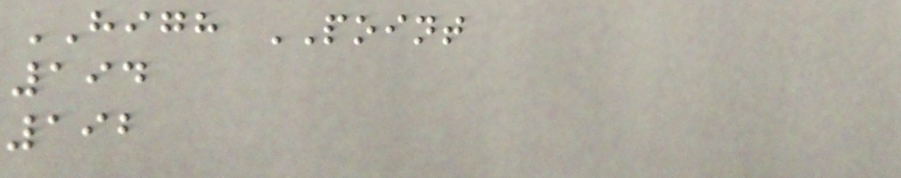HIGH POINT
194
192
